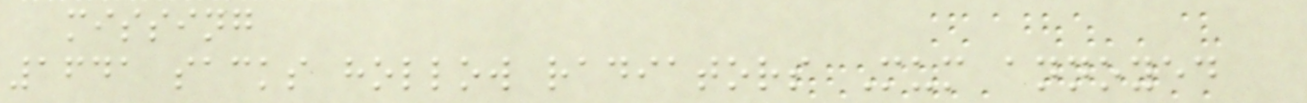missing
1641 sacks hollow radiators Mum annoyed
